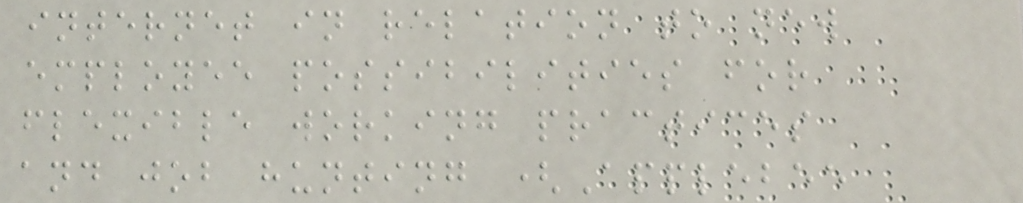internet in relation to new
employee possibilities for
flexible working practices
and job hunting (Applebee
